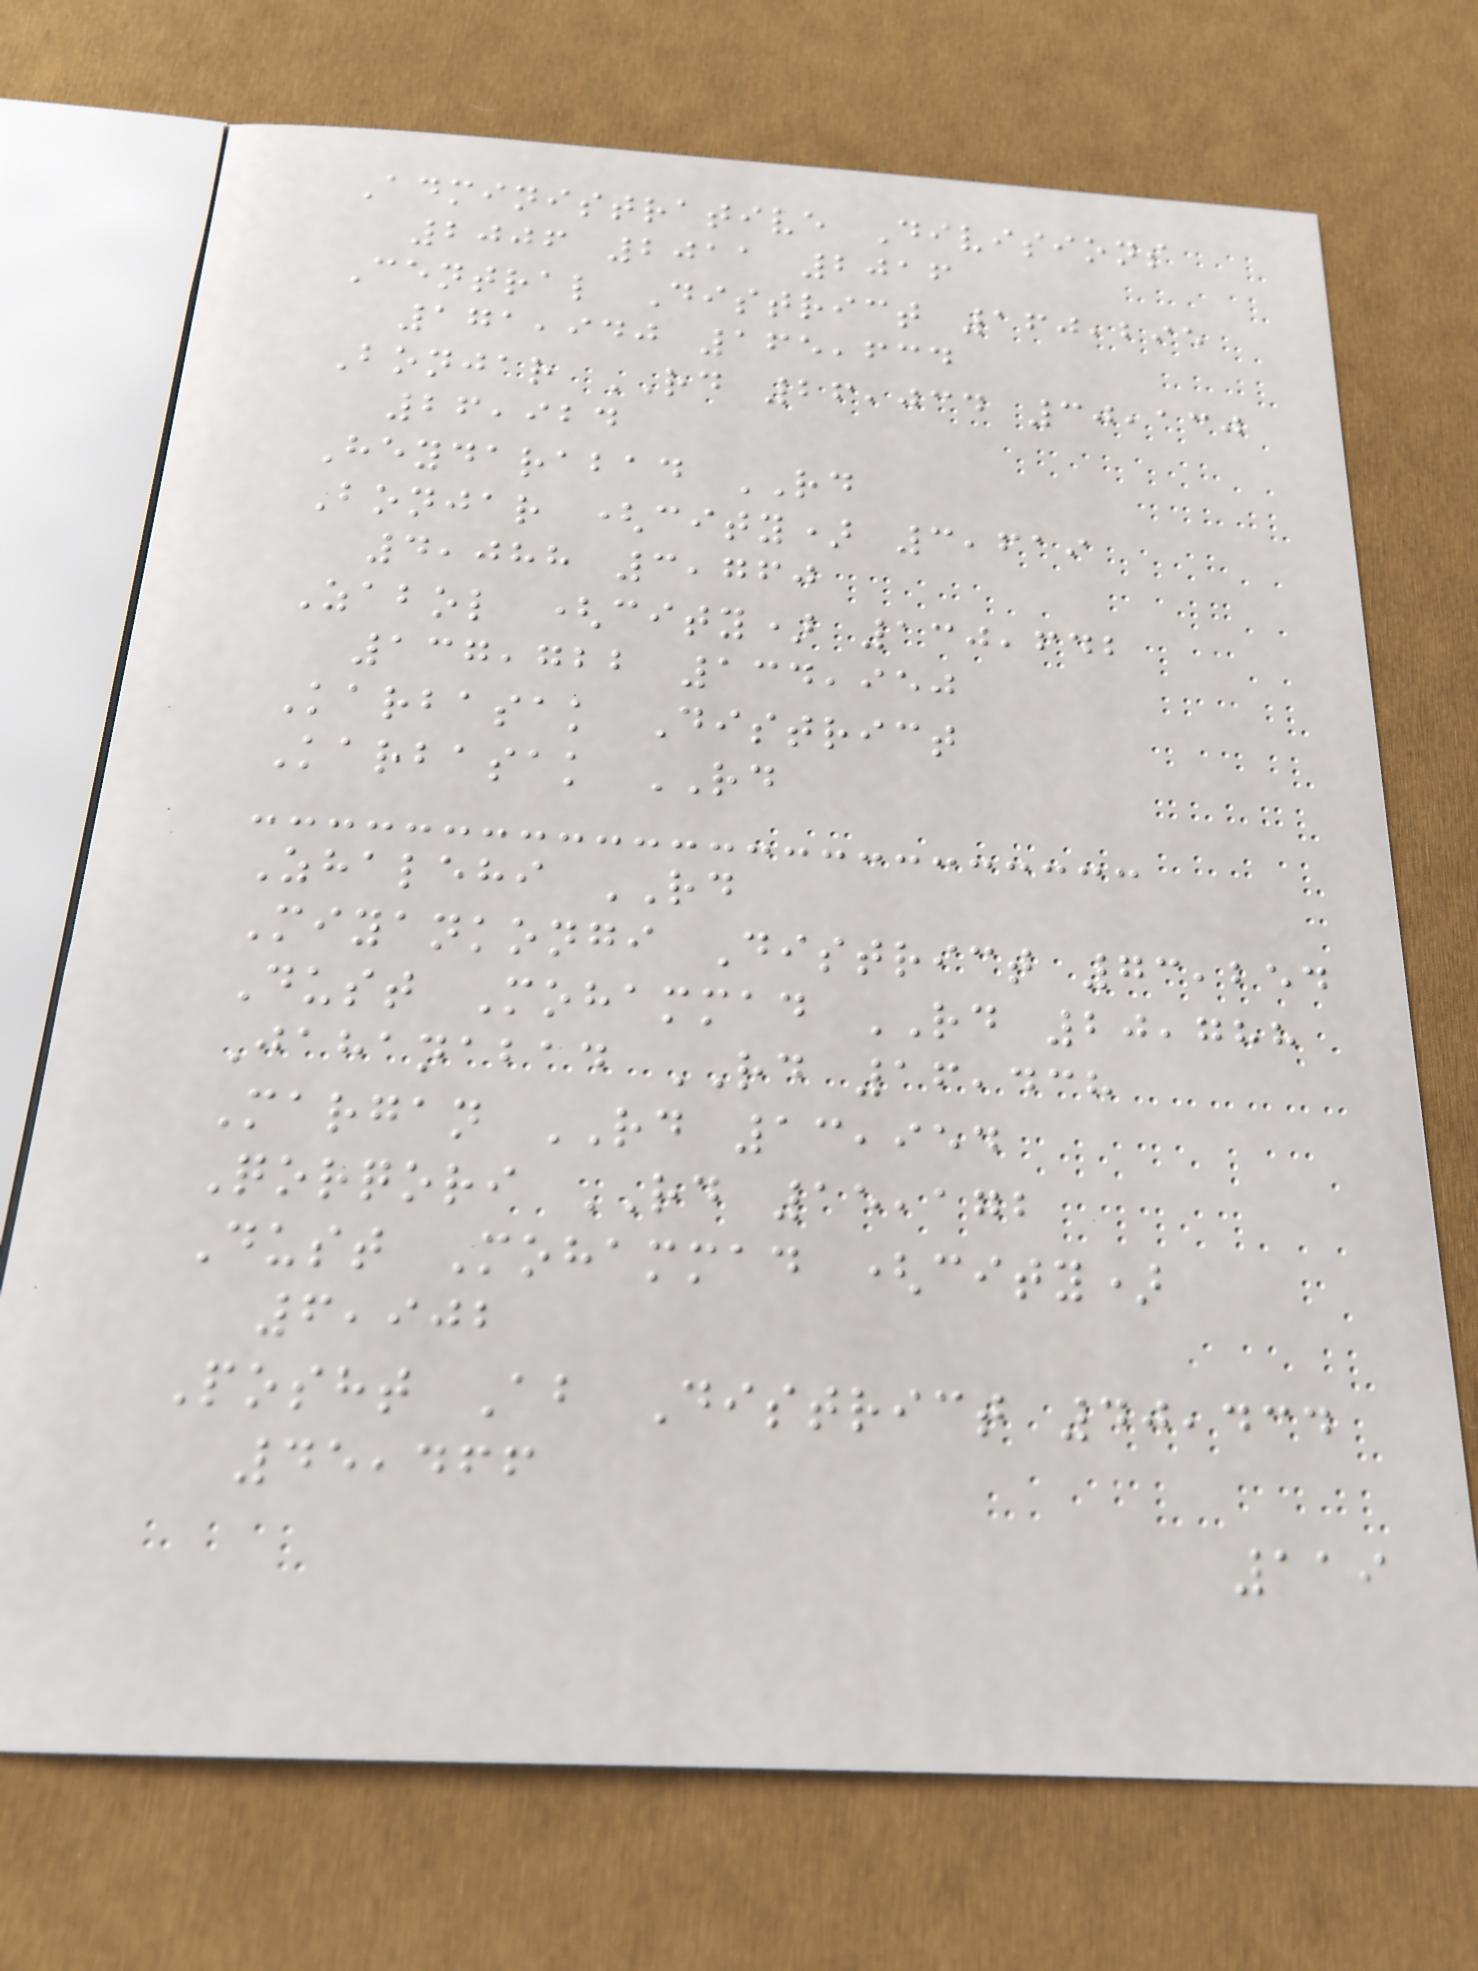Administrative Divisions
2006 2011 2016
Central District 160,295
171,940 165,634
Bonjar RD 26,034 30,130
26,924
Heydarabad RD
Bonjar (city) 3,619
4,088 3,760
Zabol (city) 130,642
137,722 134,950
Karbasak District
Karbasak RD
Zhalehi RD
Miyankongi District 73,254
Dust Mohammad RD 20,788
Jahanabad RD 16,438
Margan RD 13,954
Qorqori RD 15,172
Dust Mohammad (city)
6,902
Posht Ab District 40,434
45,466
119
